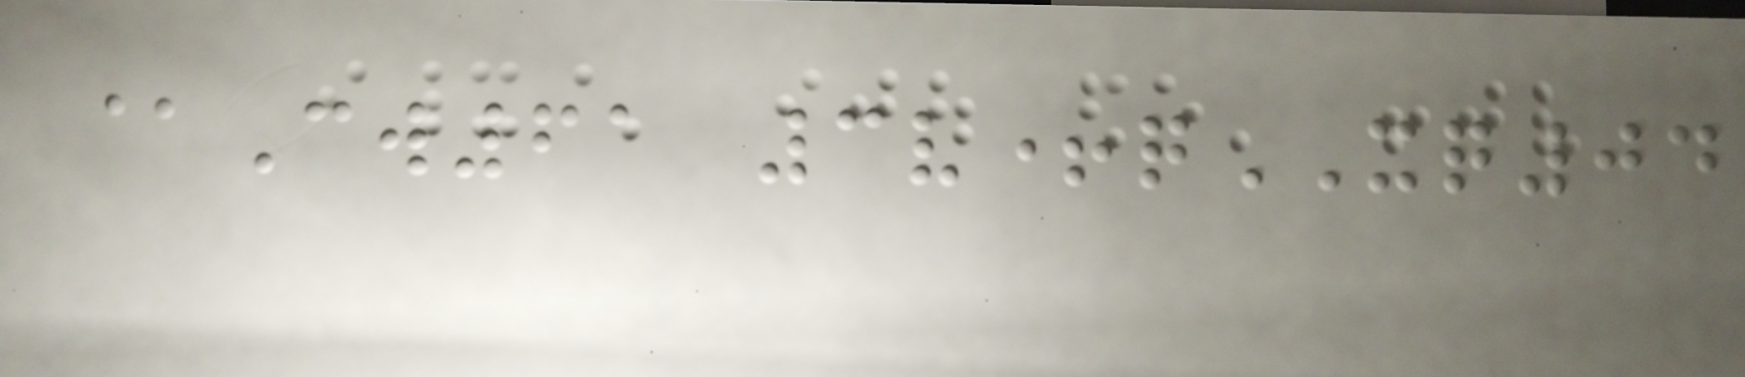@Cw61 3v+qXQ04
